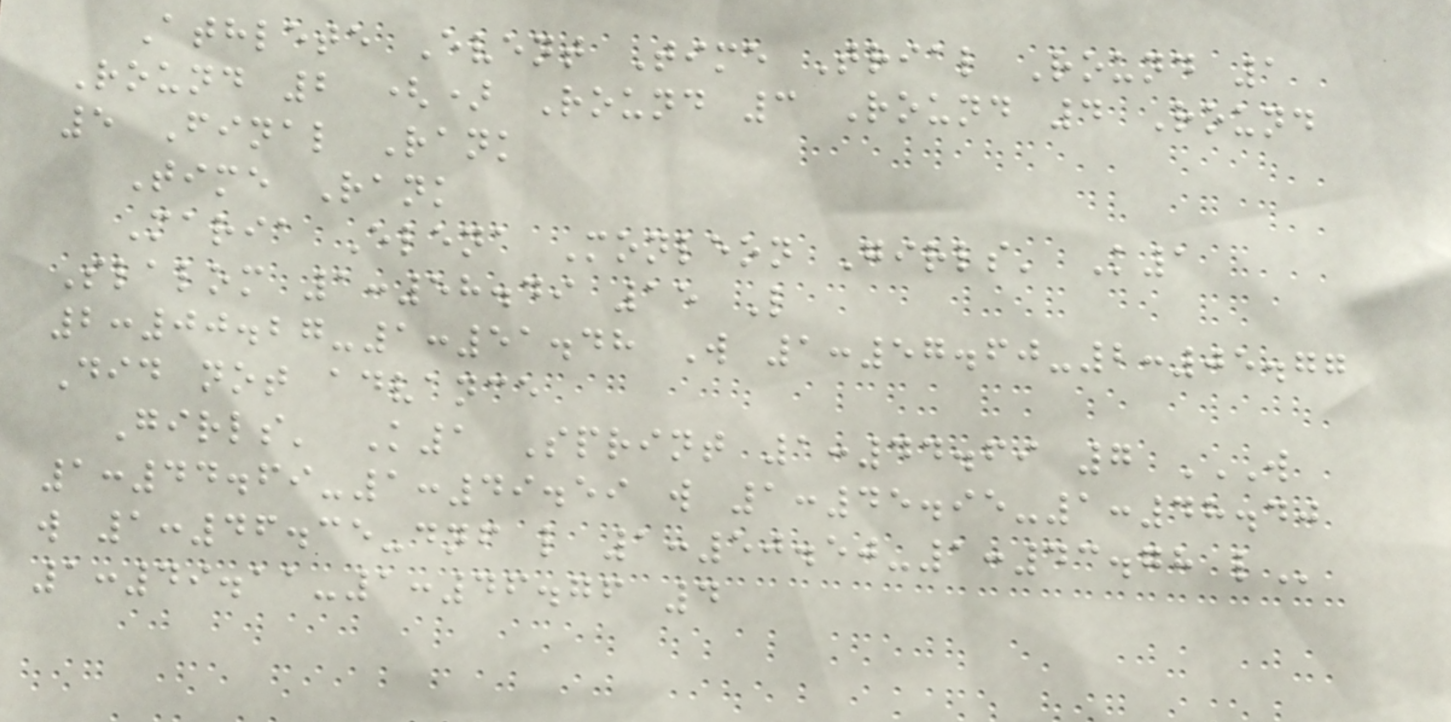Athlete Event Time Trial Round 1
Round 2 () Round 3 Round 4 Round
5 Final Rank
Time Rank
Maria Elena Monleon Girls' K1
Slalom 1:58.49 15 L
2:00.27-1:51.48 W 1:57.60-2:05.77
Did not advance
Girls' K1 Sprint 1:44.69 7 W
1:44.69-1:49.59 W 1:45.95-1:48.40
W 1:46.35-DNF L 1:50.50-1:43.78 L
1:49.11-1:46.76 4
